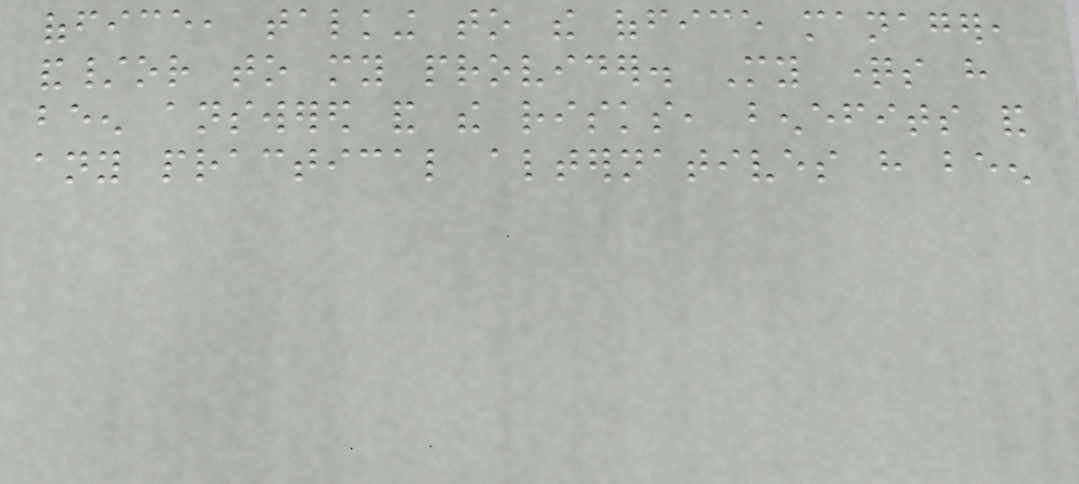office, talking to the office manager,
and/or to my provider. My questions have
been answered and the risks, benefits and
any practical alternatives have been
